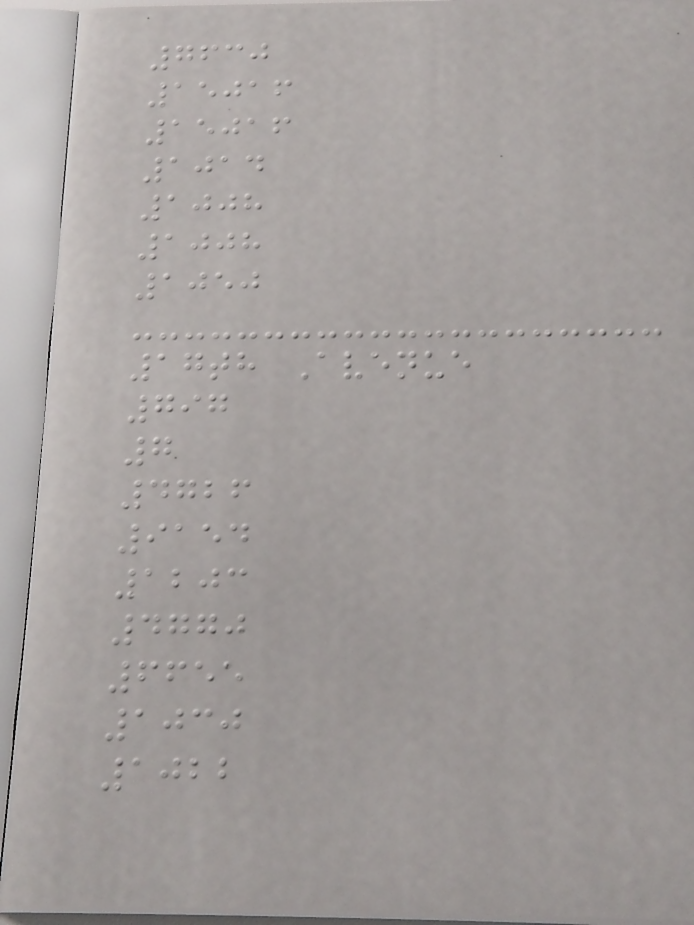7630
15016
15016
1014
1008
1008
1050
17th Avenue
797
7
4726
9154
1203
4770
6655
1030
1022
